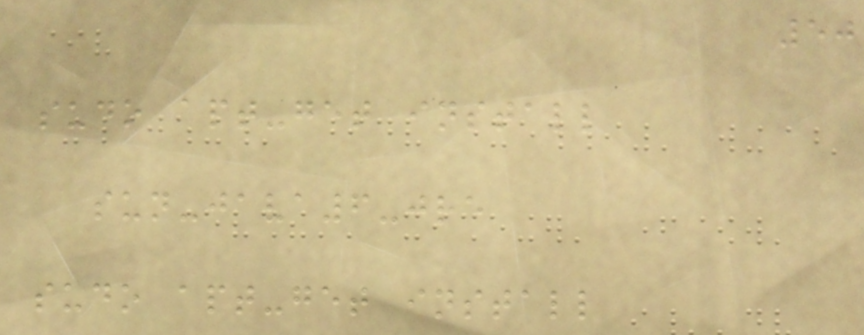50
sudo apt-get install
sun-java6-jre
sudo apt-get install
